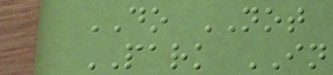DO NOT
PARK IN
